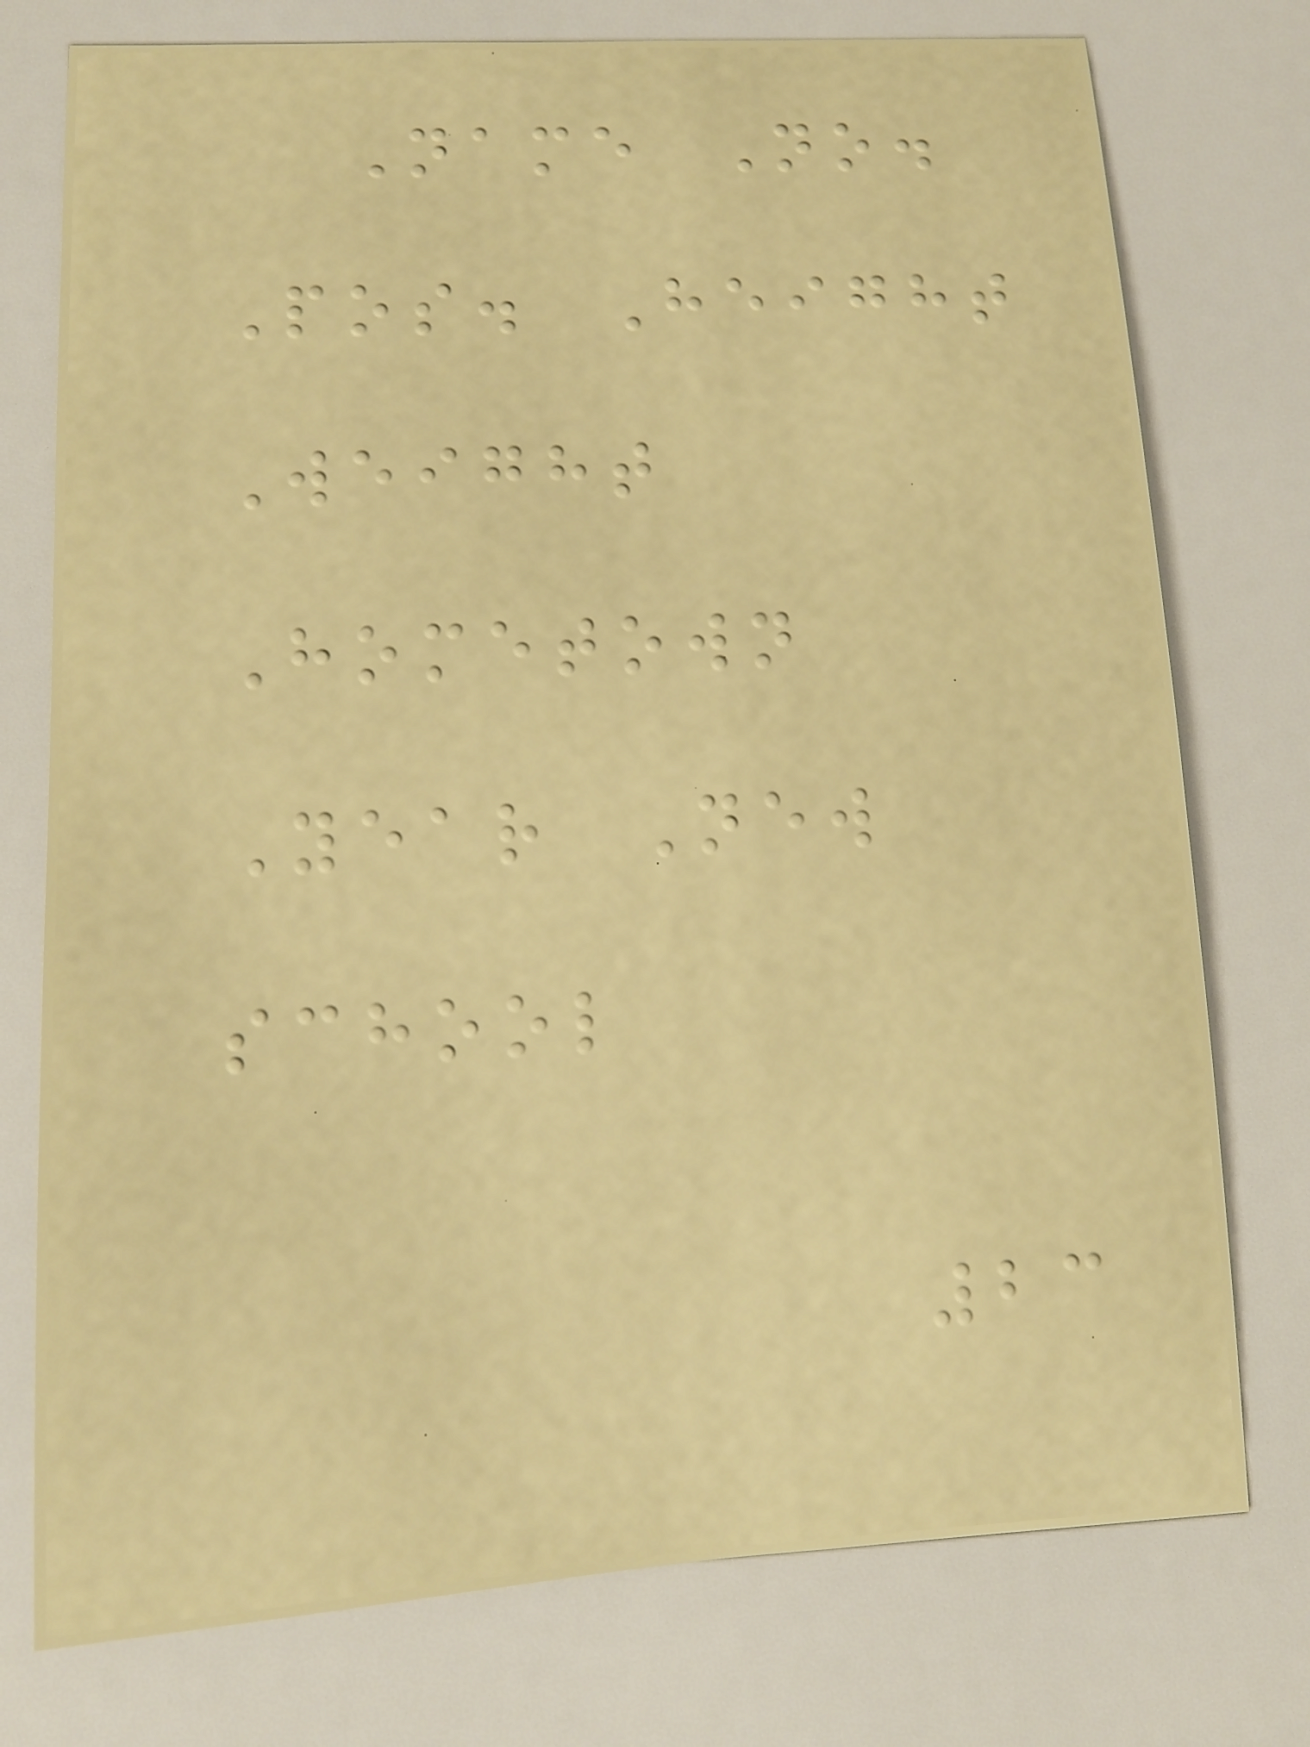Name No.
Pos. Height
Weight
Hometown
Year New
school
23
